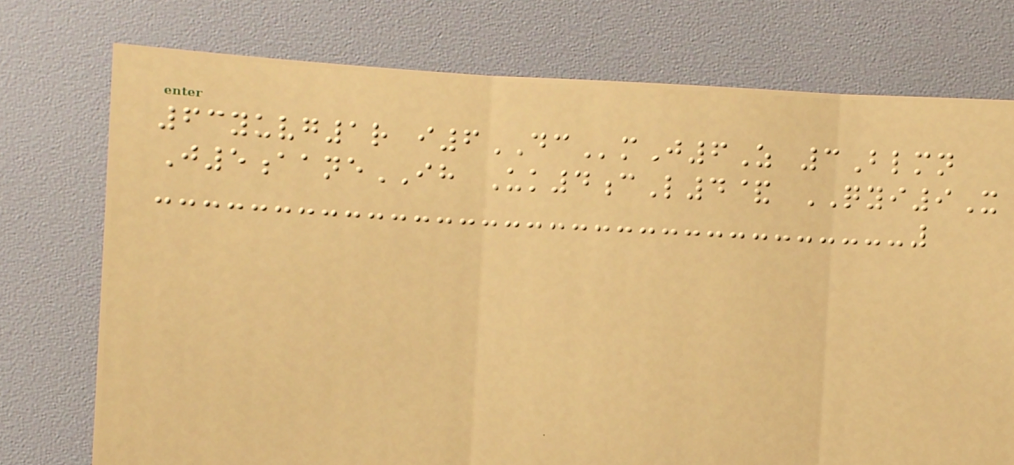63yuvg1r i6DCmJ6Z 3Blmn
J5aaneIH Uk4cL4& QYI9X
